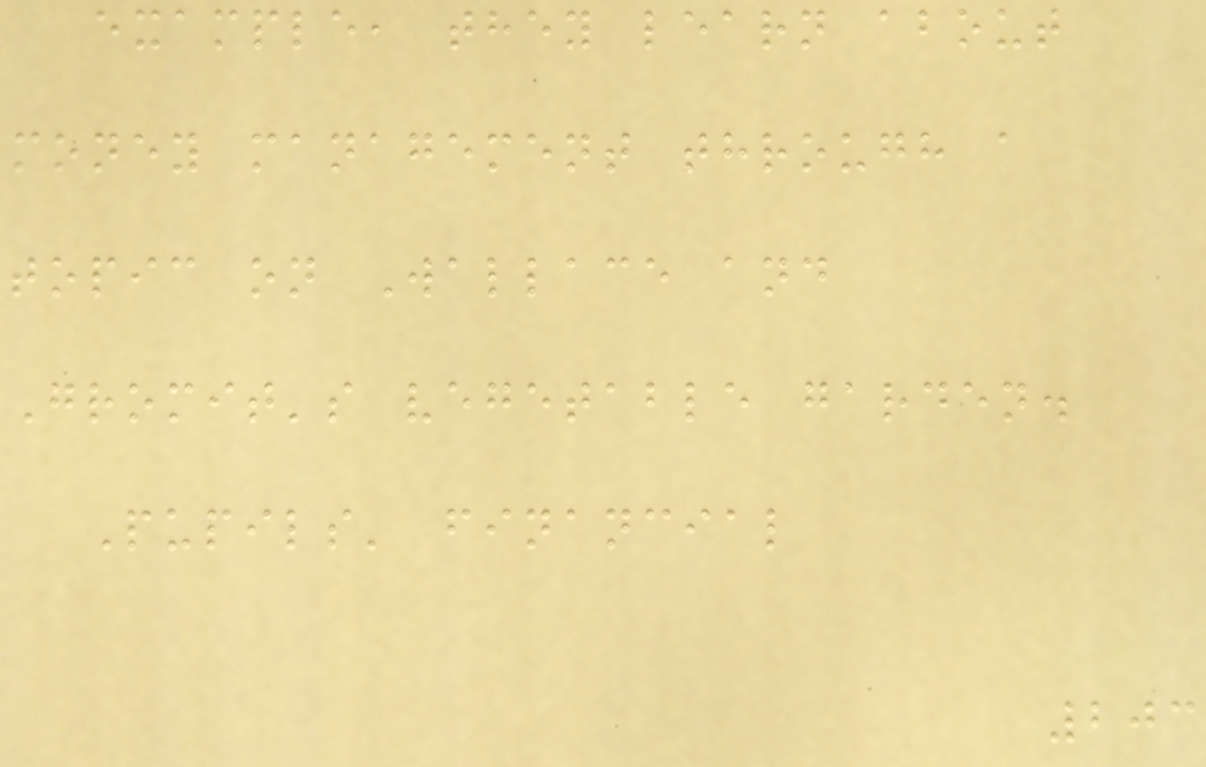example, they learn about
money management through a
topic on Wallace and
Gromit's vegetable garden.
Pupils' financial
203
